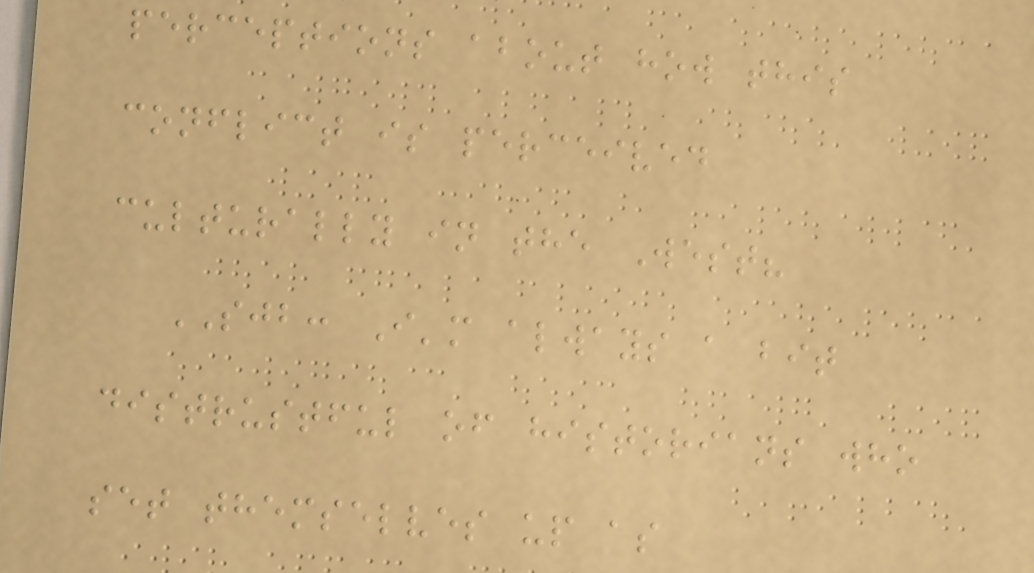perceptions about how this
conflict is perceived
culturally in the West?
SJB: I'm always a bit
distrustful of historians who
set themselves up as
